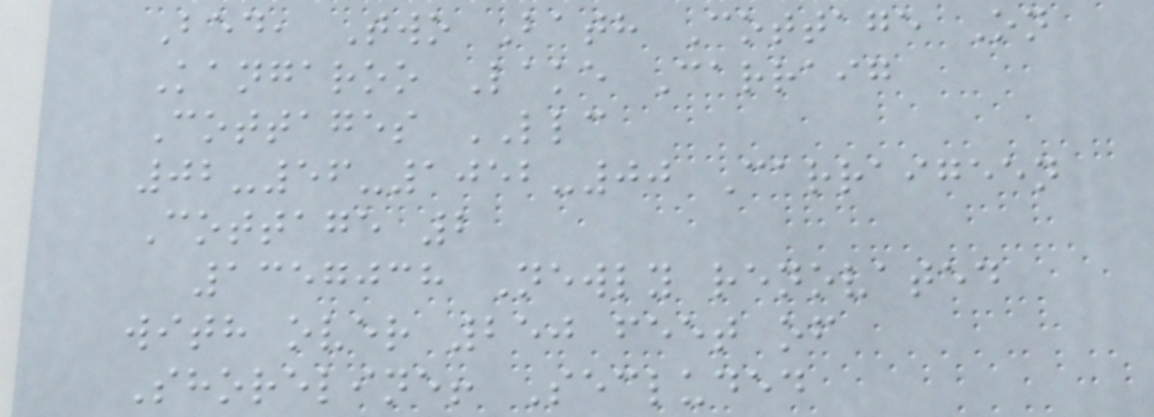Bed, Two Bath Cottage On
Kangaroo Lake Carraig
Cottages LLC
02-56-1052-00 Carraigeen
Cottage 2
1357038 Newly renovated
with over 250 feet of
Shoreline! Secluded
